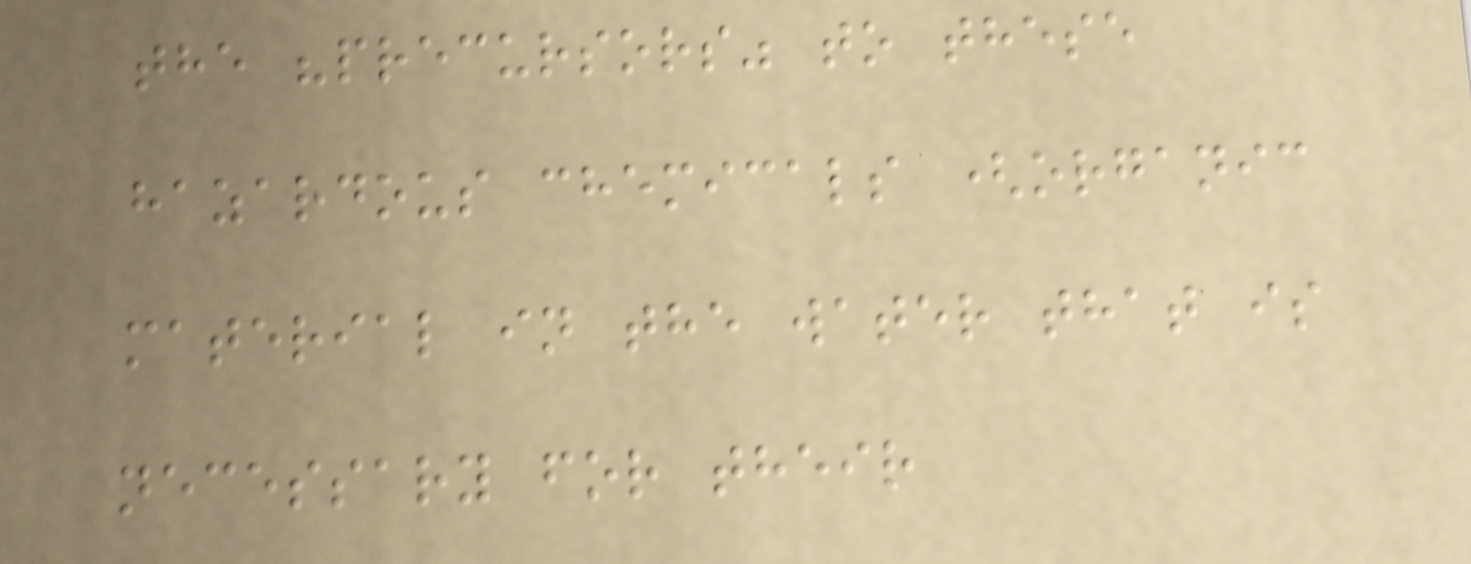the "precursors" to these
hazardous chemicals (organic
material in the water that is
necessary for their
